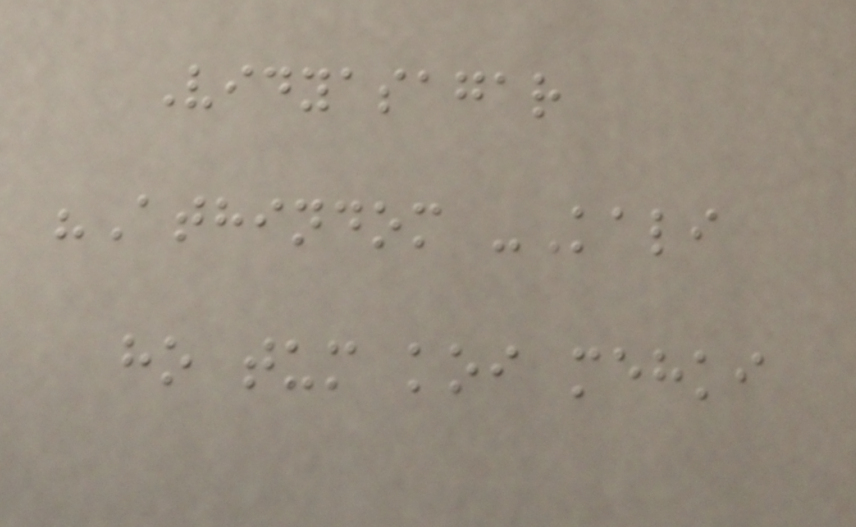Vidyasagar
"Athindom -Kali
ho tum koi mehki
